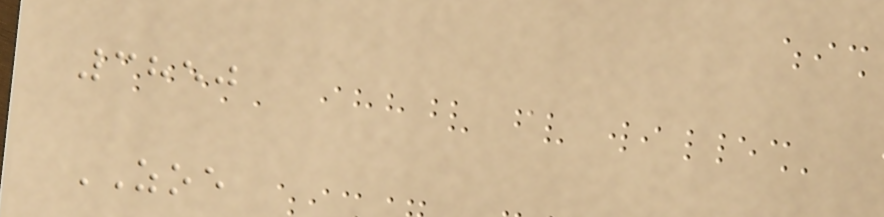3850
ZOE
